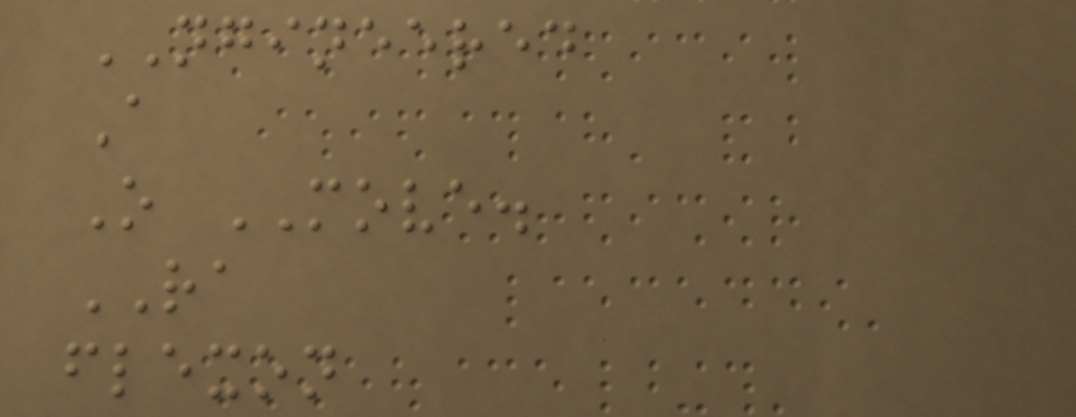NGINEERED
A
O MOVE.
RA
flexon
